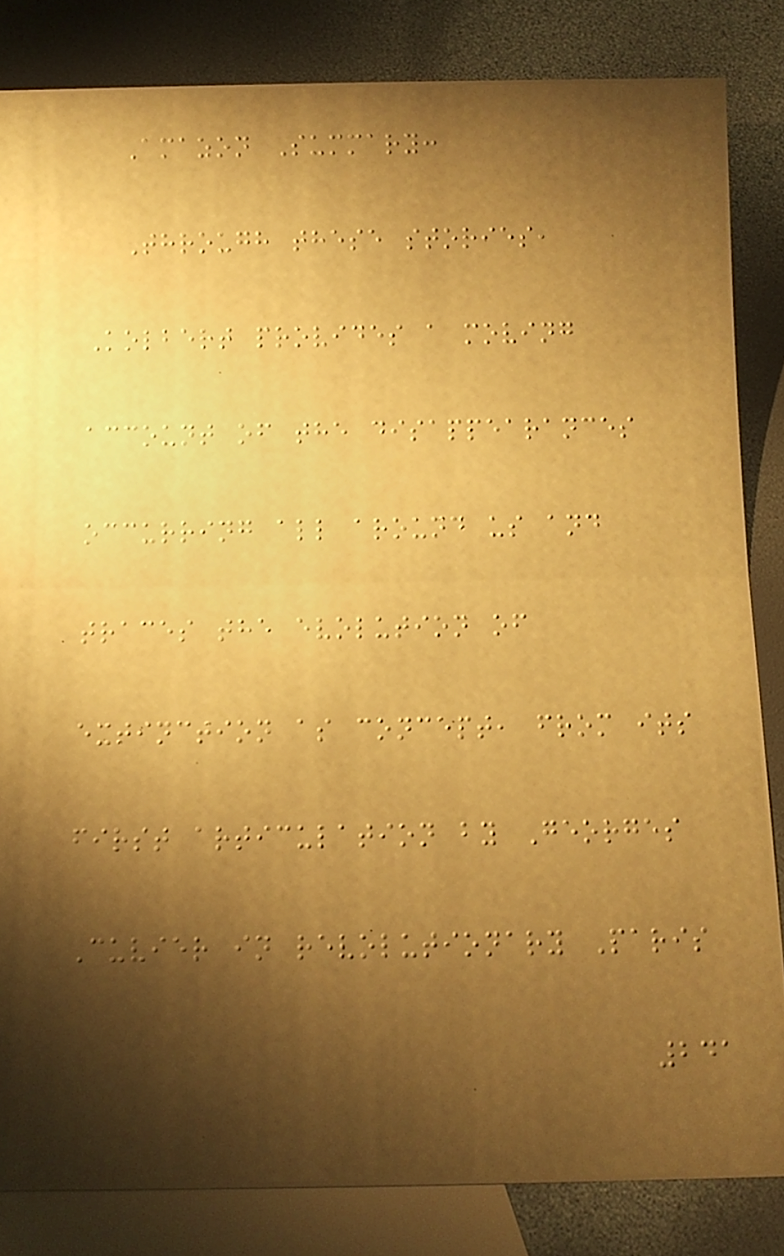Amazon Summary:
Through these stories,
Kolbert provides a moving
account of the disappearances
occurring all around us and
traces the evolution of
extinction as concept, from its
first articulation by Georges
Cuvier in revolutionary Paris
241
